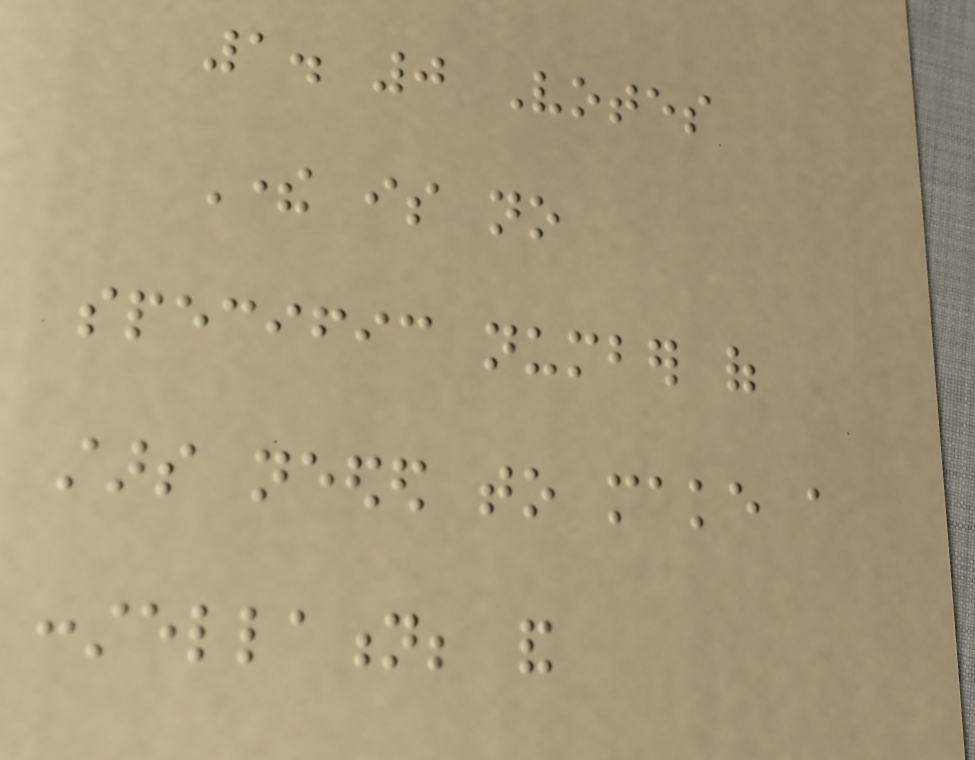1. 0 Votes
There is no
specific number of
stars needed to make a
constellation; and
